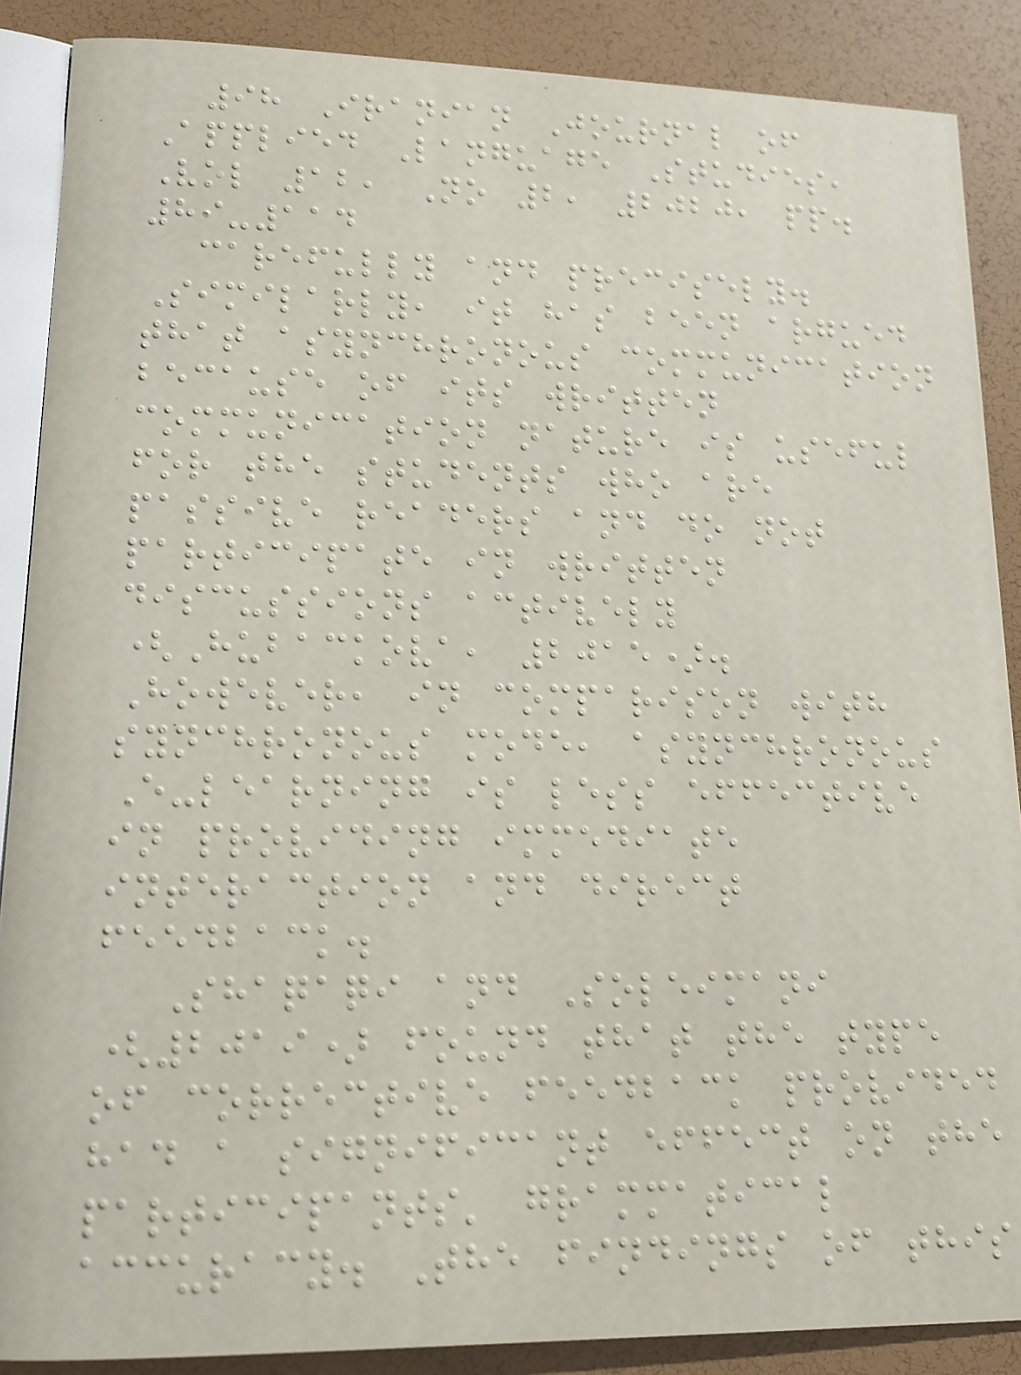98 Iranian Journal of
Applied Language Studies,
Vol 12, No 2, 2020, pp.
89-114
carefully and precisely.
Similarly, it has been argued
that asynchronous communication
because of its written
communication nature is useful
for the students who are
passive readers and do not
participate in written
discussions actively
(Hubackova, 2015).
However, in comparison with
synchronous mode, asynchronous
E-learning is less effective
in providing immediate
interaction and direct
feedback.
Shaqaqi and Soleimani
(2019) found that the type
of corrective feedback provided
had a significant effect on the
participants' grammatical
accuracy. The findings of this
